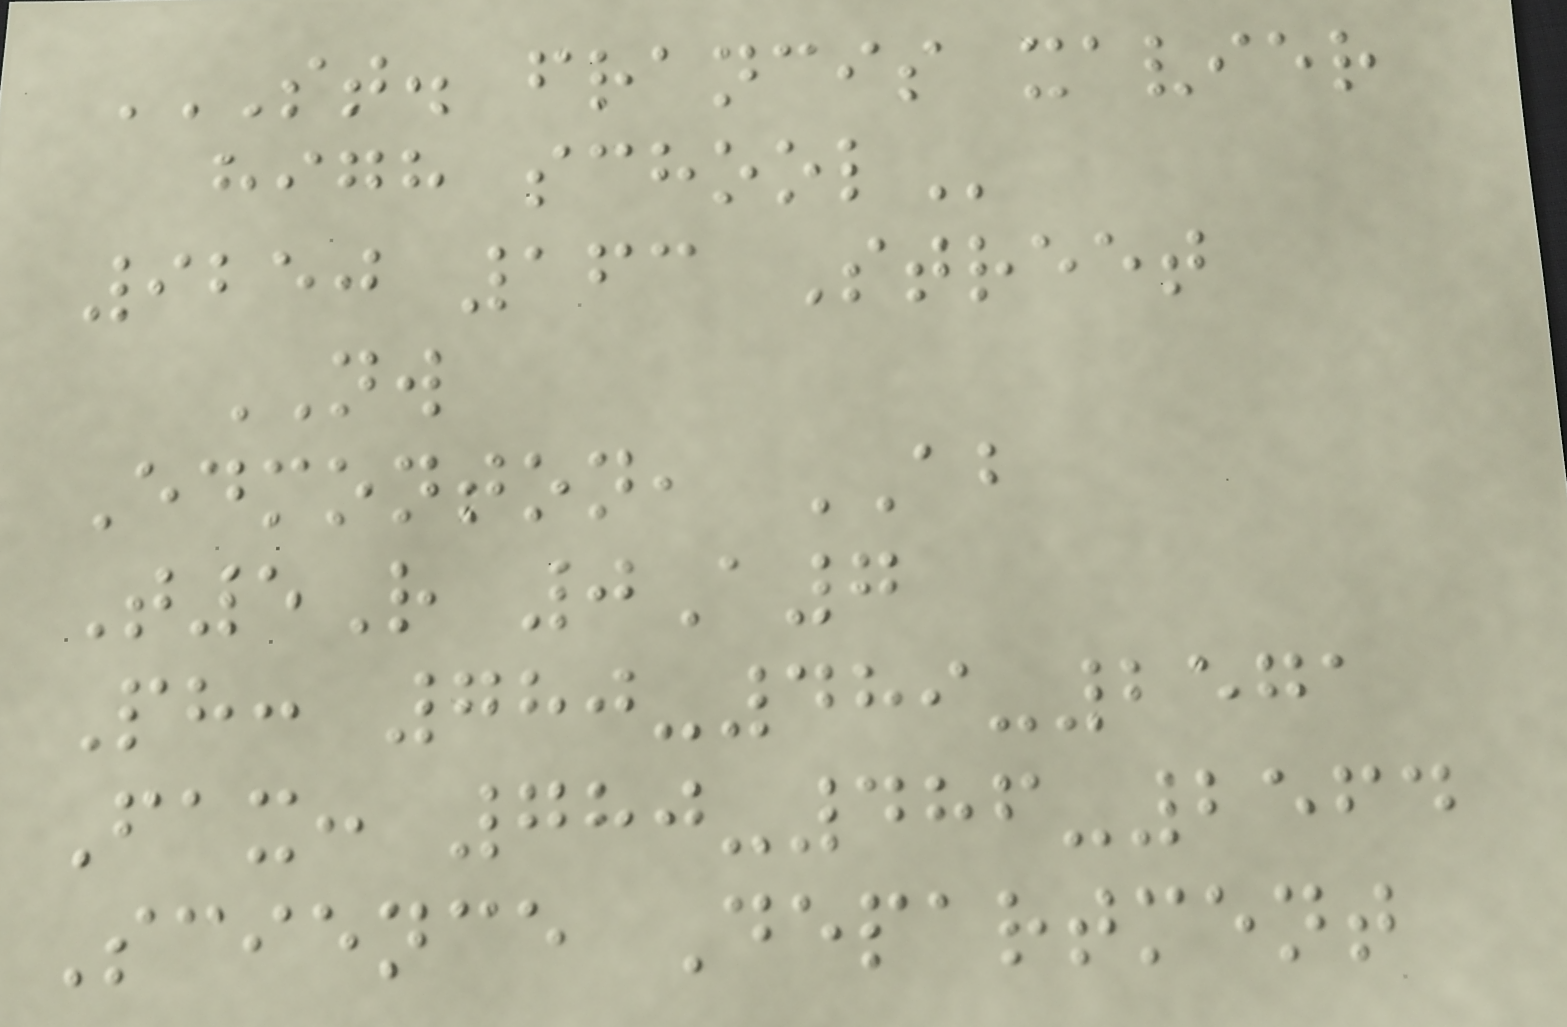ST. FRANCIS XAVIER
HIGH SCHOOL
9250 163 Street
NW
Edmonton, AB
T5R 0A7
Ph: 780-489-2571
Fax: 780-486-2564
Science Department
